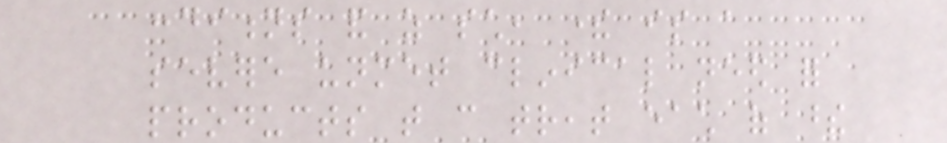conditions and as such, there is a
severe unmet clinical need for
products that can treat each of these
